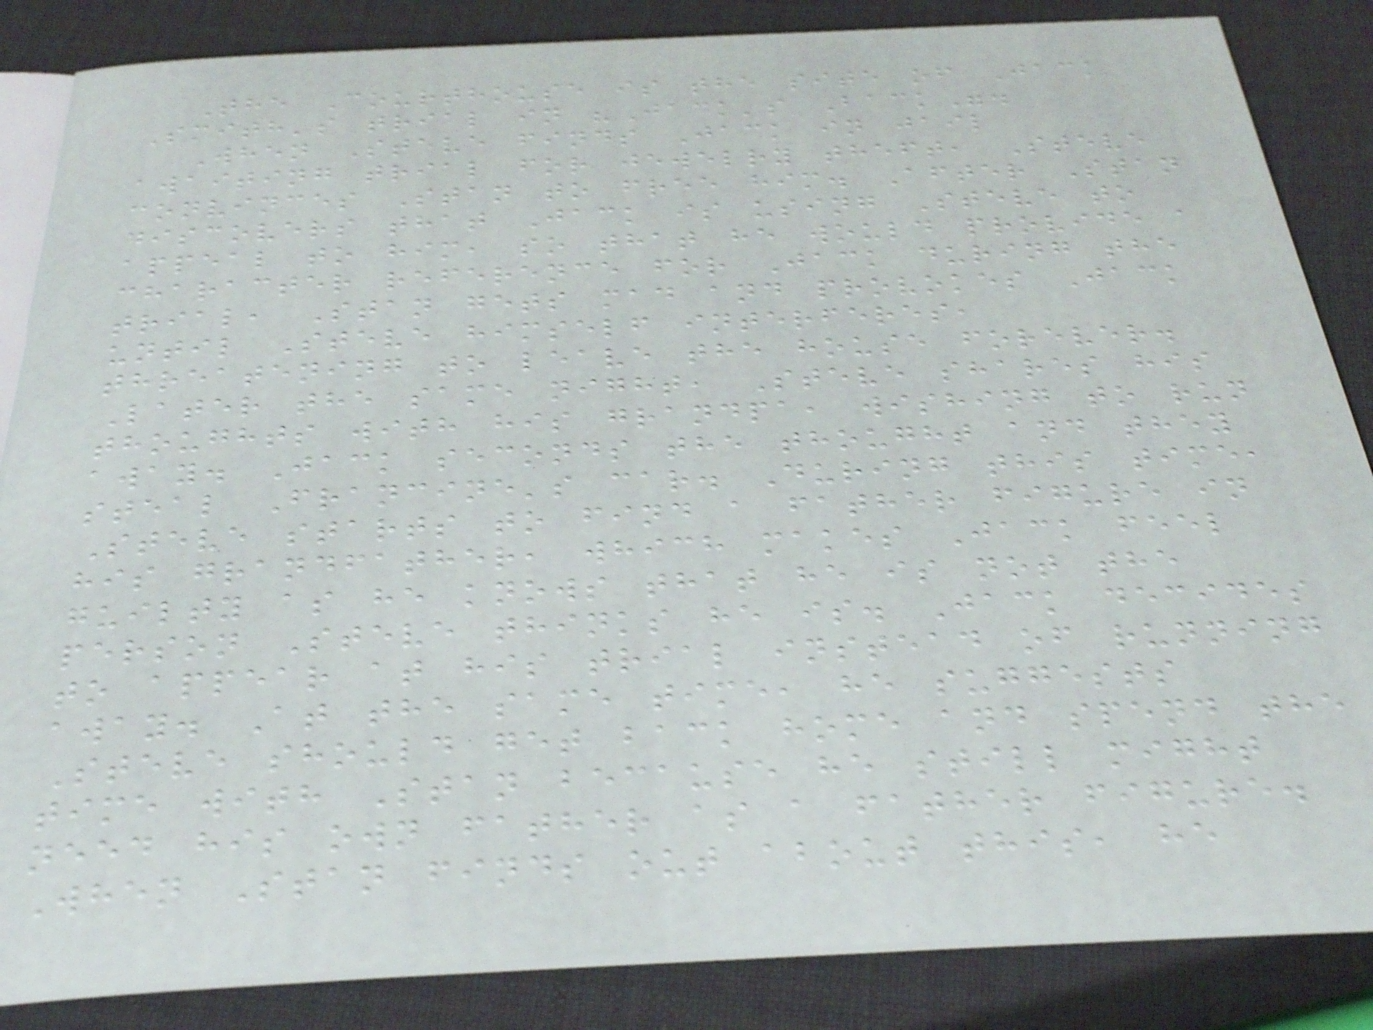The Courthouse is the site of Jack
Smith's trial in "Jack's Back".
When Steve finds Jack in jail
awaiting trial for jewelry theft, Steve
convinces Stan to free him. After Stan
discovers that Jack is using Steve to
appeal to him, so that he would provide a
character reference for Jack during the
trial, Stan gets mad and provokes Jack
until Steve himself interferes,
threatening to leave the house forever.
Later the same night, Steve shares his
thoughts with his grandpa, wishing to run
away. Jack seconds the thought and they
steal Francine's car. During this time,
Steve starts to find a father figure in
his grandfather, which makes Jack feel
guilty as he knows that he is not the
person Steve thinks he is. Jack decides
to appear at his trial instead of running
away. At the same time, he suggests
Steve should get back home and spend the
time with Stan because he still might
need his own father as a father figure.
When Stan finds out about this, he
